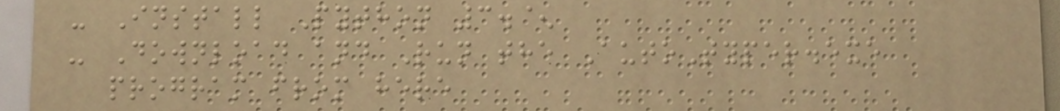- Install Python 3.^
- Download and Run the AutoTyper.exe
program from here
